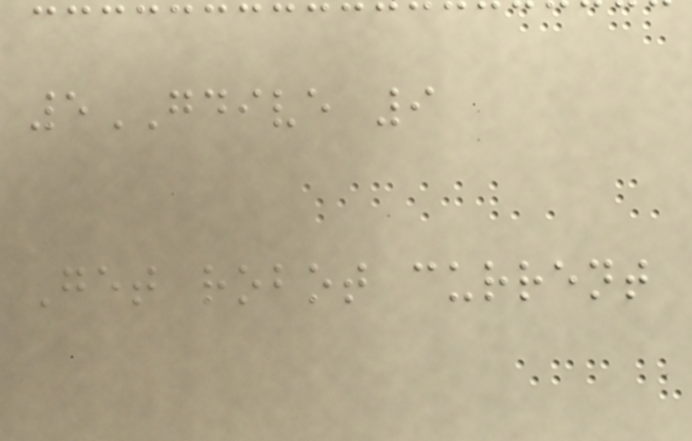5GDIVE 9
Get robot current
